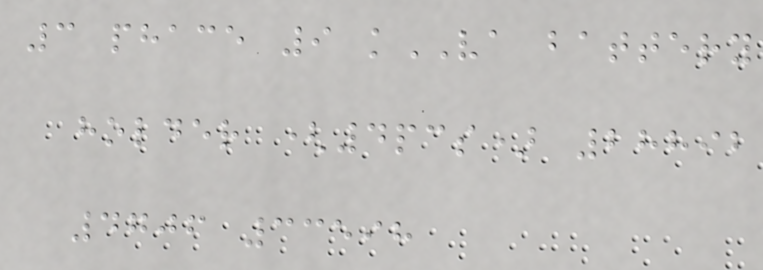3 phace 9 kVA battery
holder (4pcs) 28892
4706 33598
